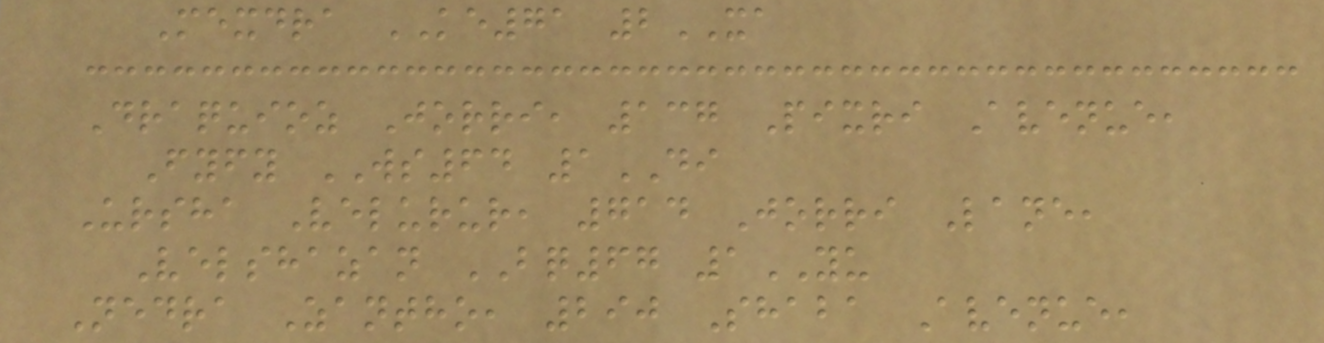Mexdra KE71 2XA
Draquioz Jorri, 137 Pixri Avenue,
Fyfy WS64 1DI
Ursha Velurur, 714 Jorri Lane,
Velshazan BQ67 1YU
Nedra Zantho, 290 Shaba Avenue,
